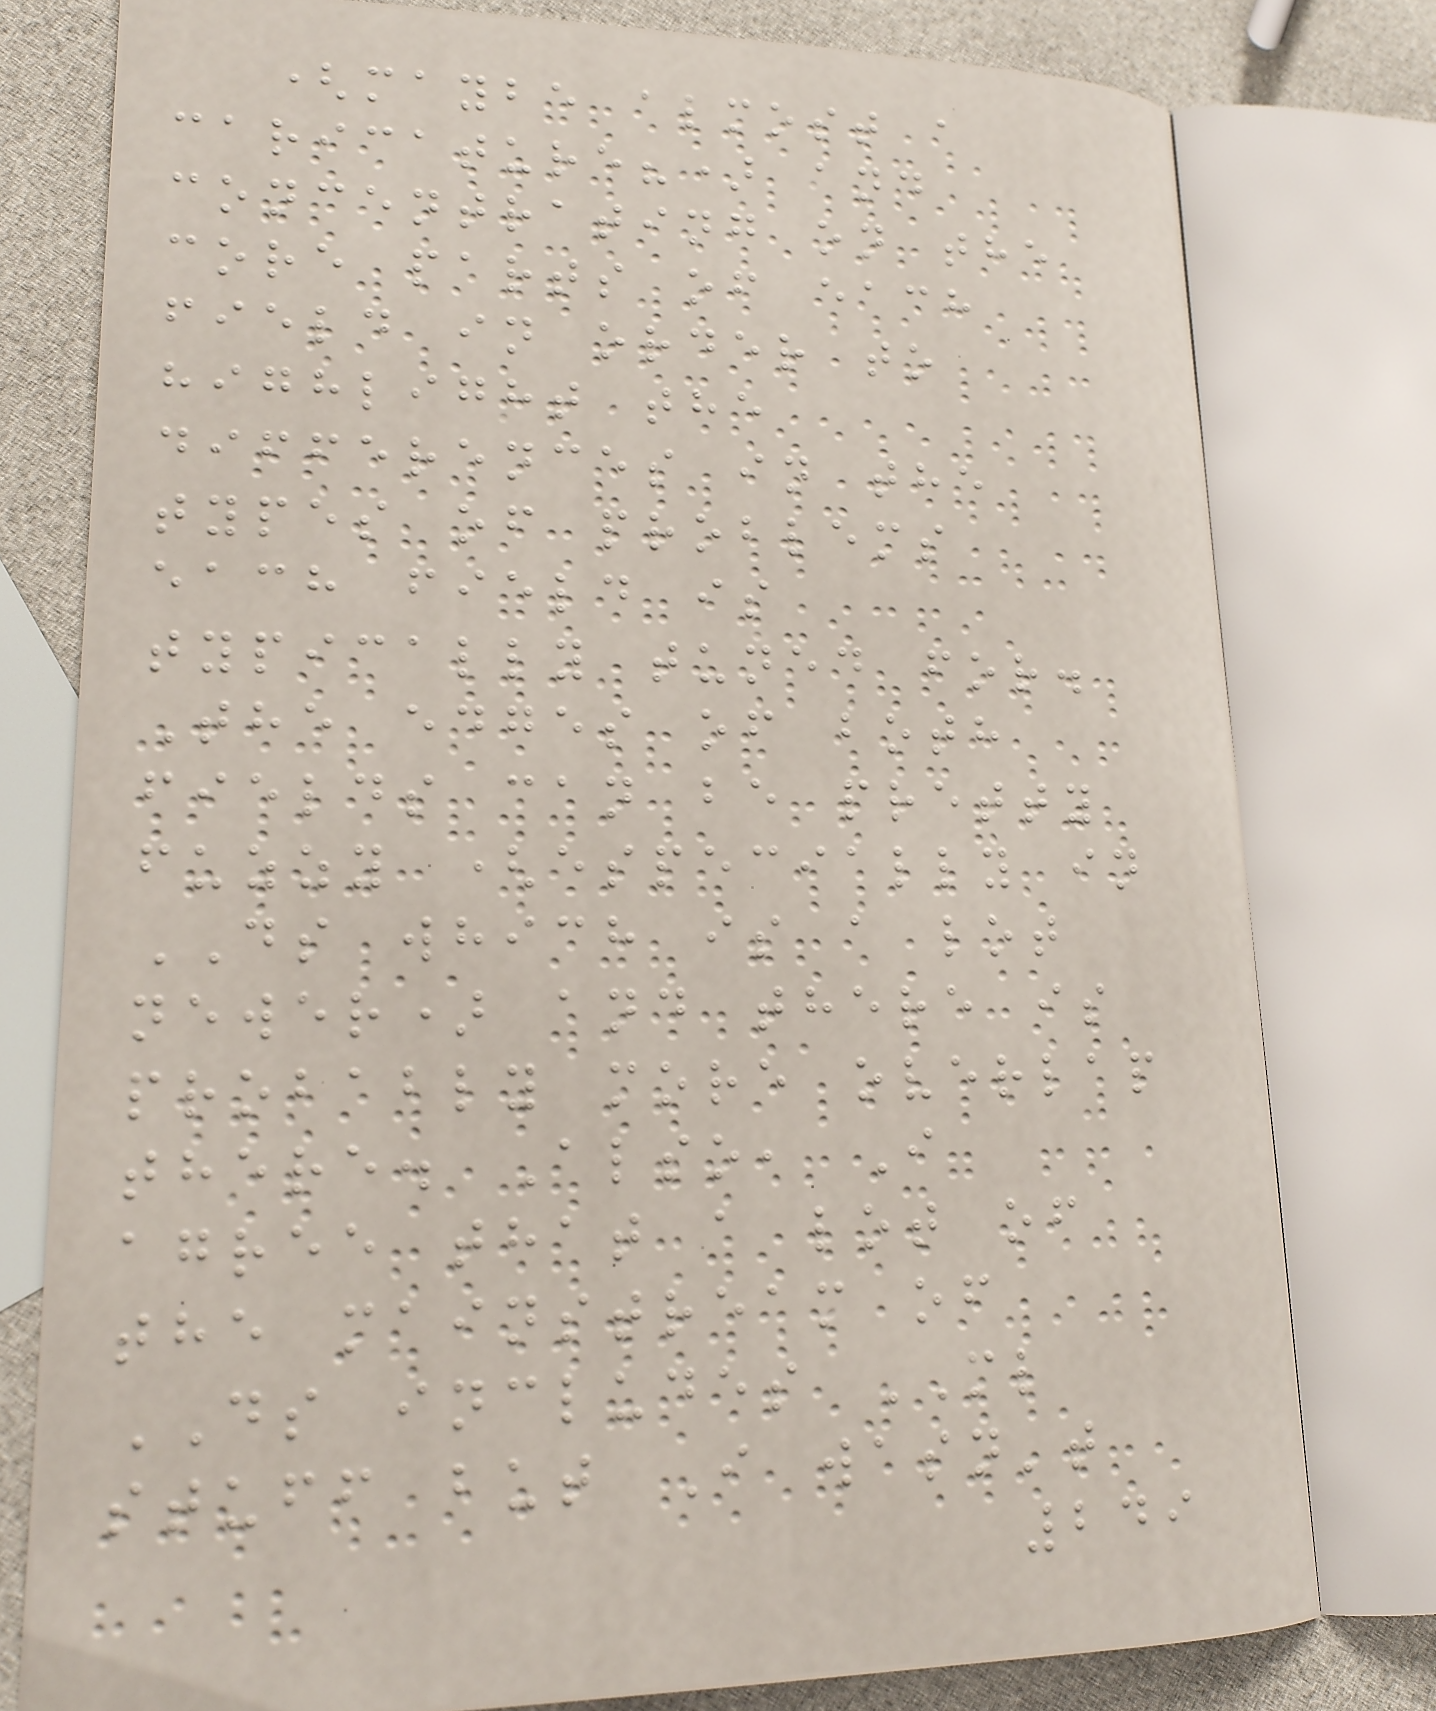(maybe almost a
caricature?) and
concentrating on the
core parts of each
field in order to
highlight the
differences in the
types of problems
each field is
typically tuned for.
The edges of both
fields can be pretty
fuzzy (especially in
DS which is a lot
newer) and there is
probably more overlap
there. Also, I
agree that a lot of
the mainstream of
DS includes ML
stuff but I wasn't
249
